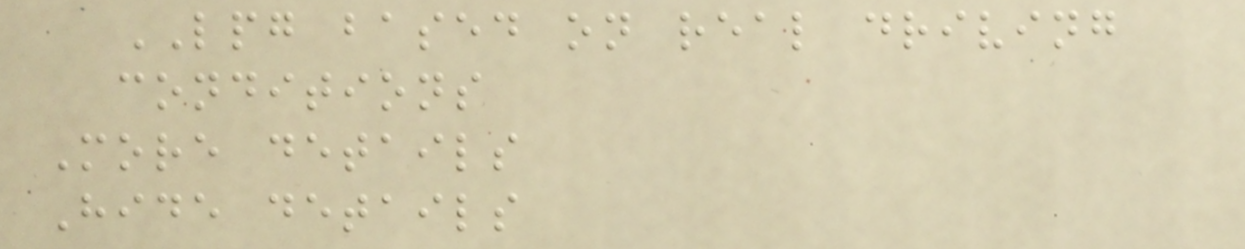LPG based on real driving
conditions
More details
Hide details
